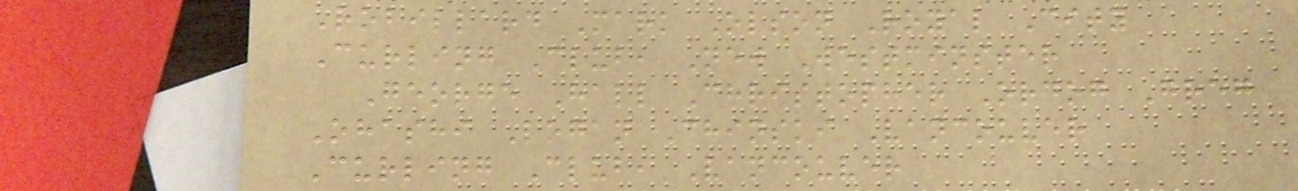Robillard Mark Olson Royal City
Curling Club, New Westminster
George Hall Christopher Ordog Greg
Ohashi Logan Chinski Vancouver
Curling Club, Vancouver
